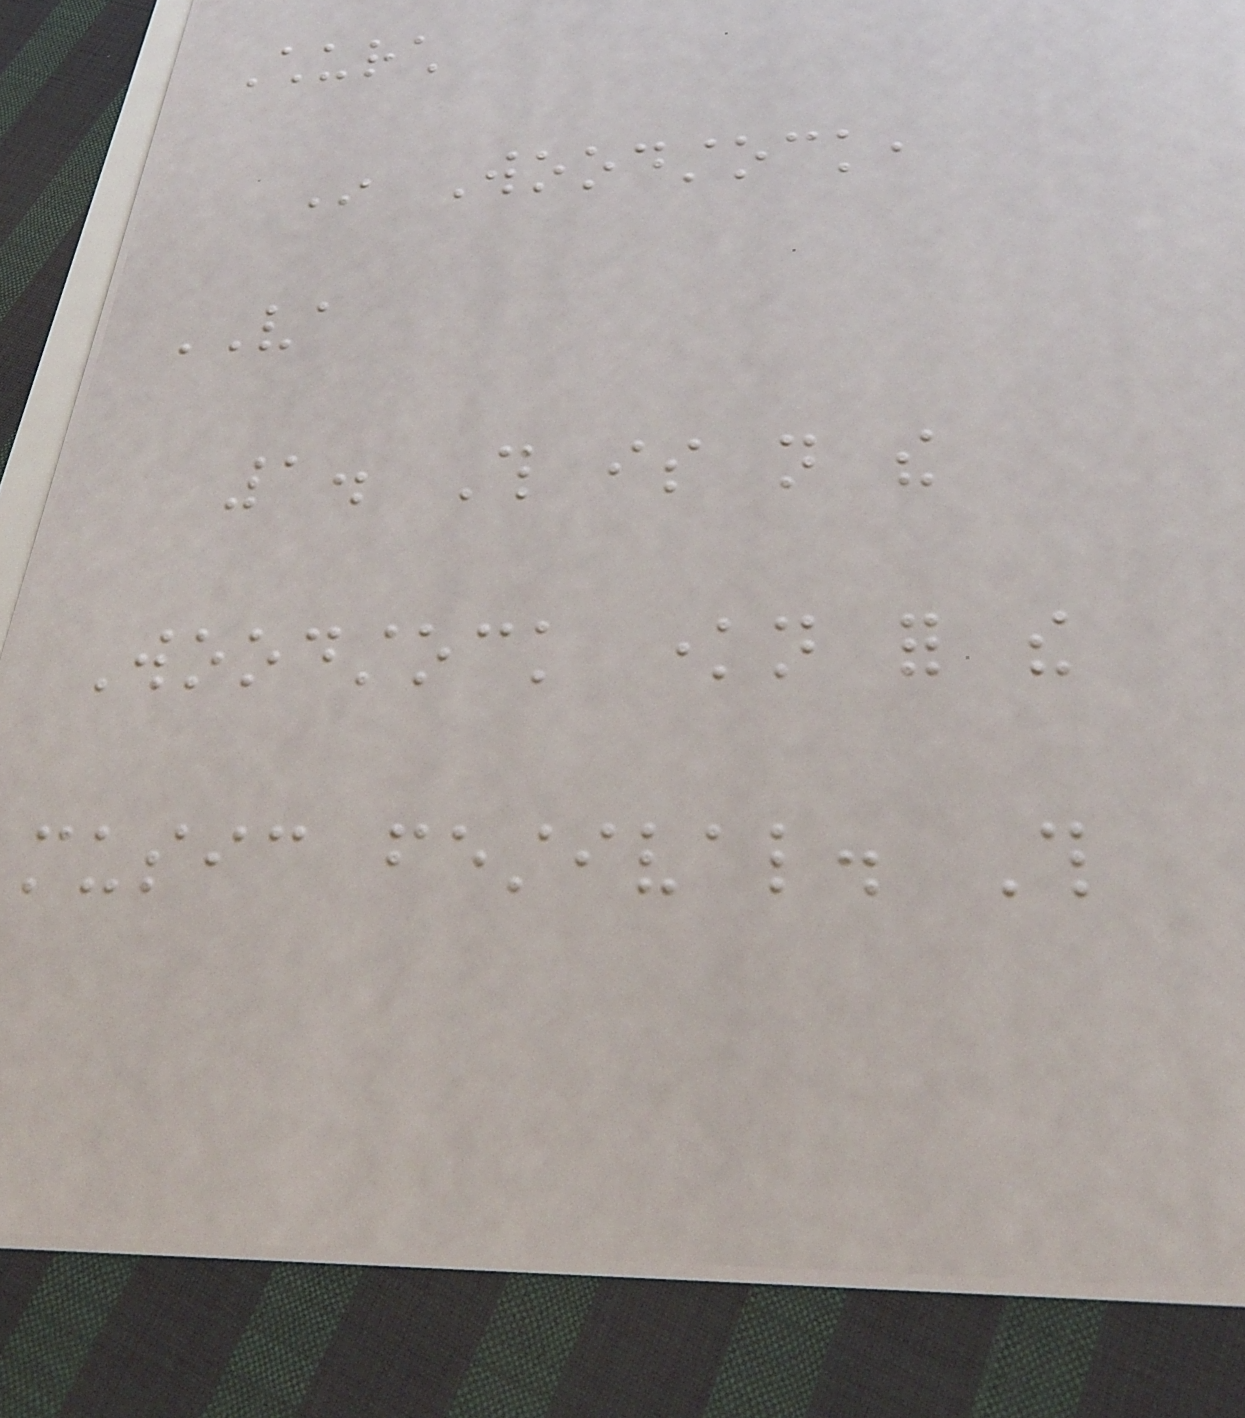Church
In Woodstock,
VA
1. This is not the
Woodstock known for the
music festival. This
